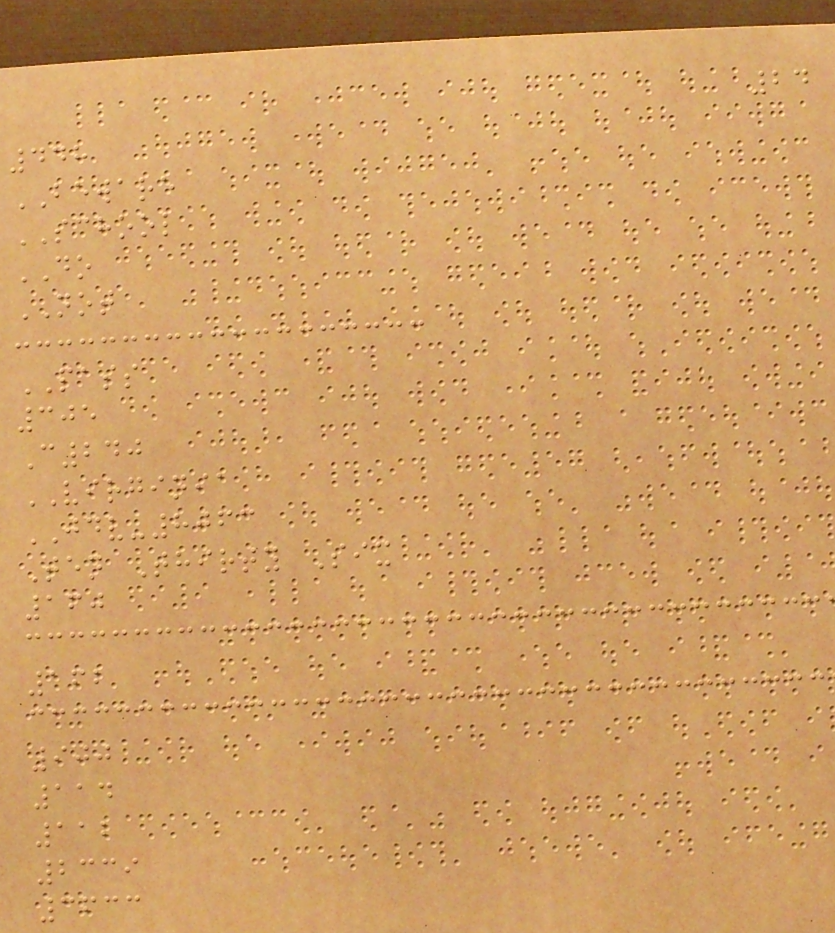24
448
BEWARE
SCHOOL
DO
NOT
PASS
305
C240
VIRGINIA
JDV-8063
Ten Thirty Six
160
162
900
114
112
2339
3633
